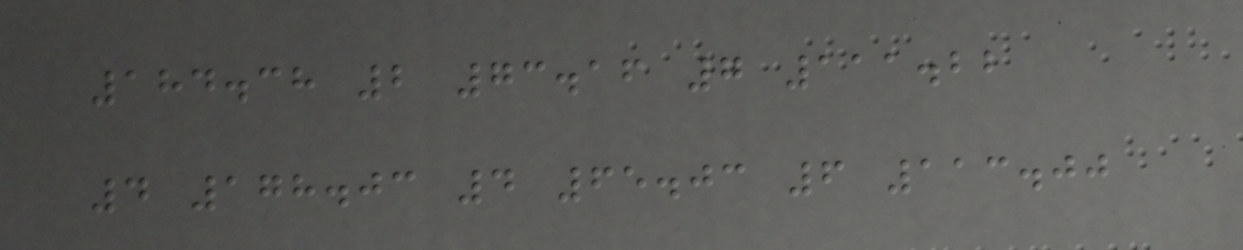184.38 2 73.16 7 111.22
4 178.03 4 65.03 6 113.00
